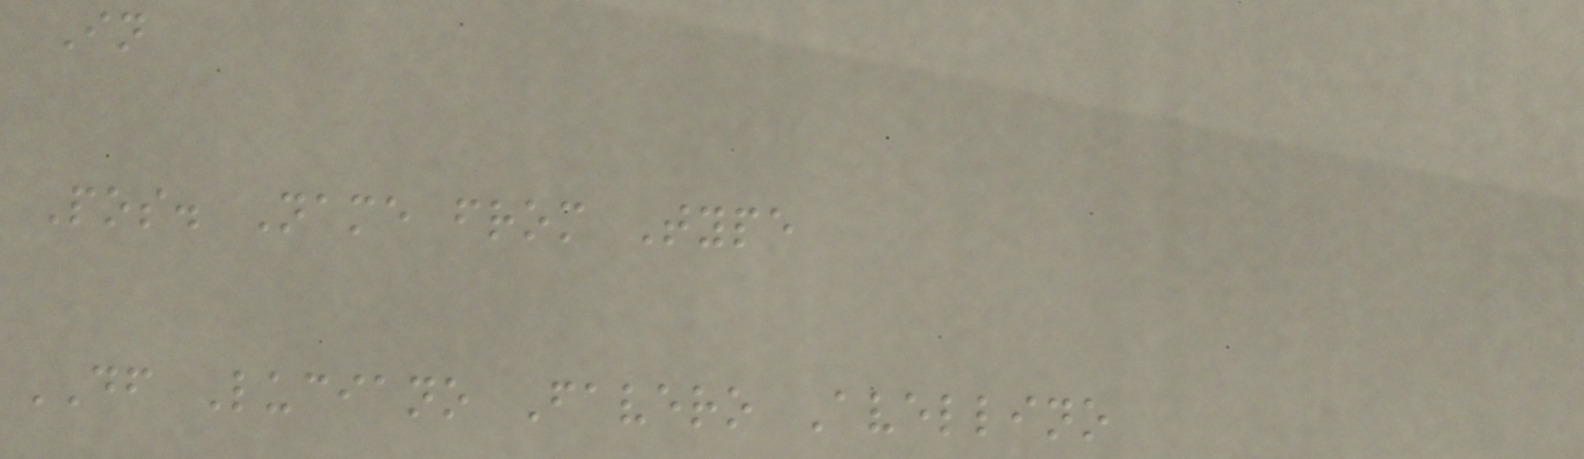In
Pos. Name from Type
DF Luciano Favero Avellino
